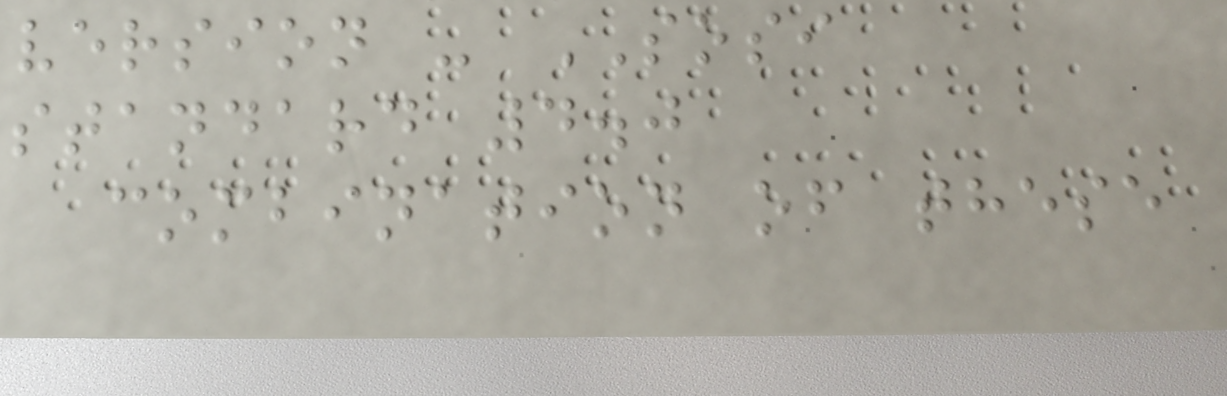version - SOSI
standard 4.0
combination of these
